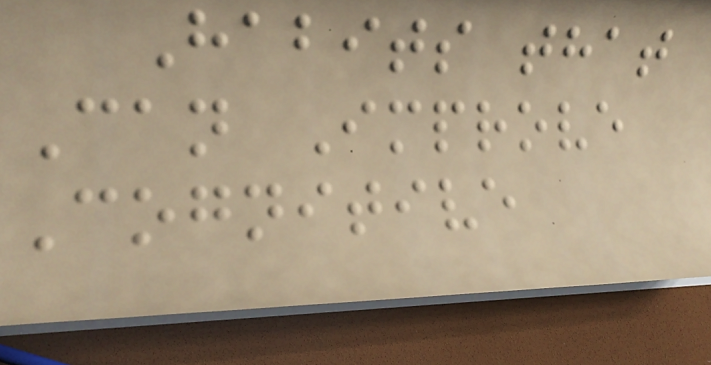Habits that
Can Improve
Cognitive
